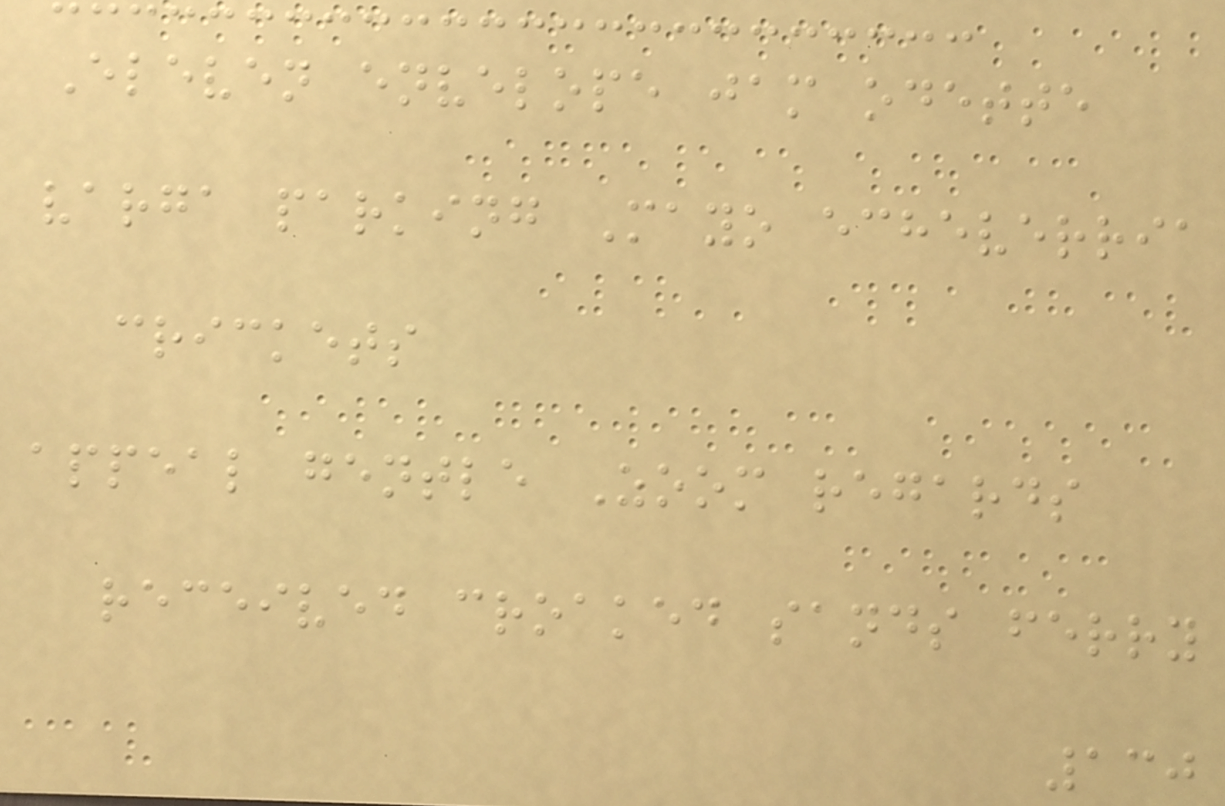Eleven envelope jam odette
varga parking Mayo echeverria
crickets
appeal gentle Zoom regards
received croaked sands ferry
130
